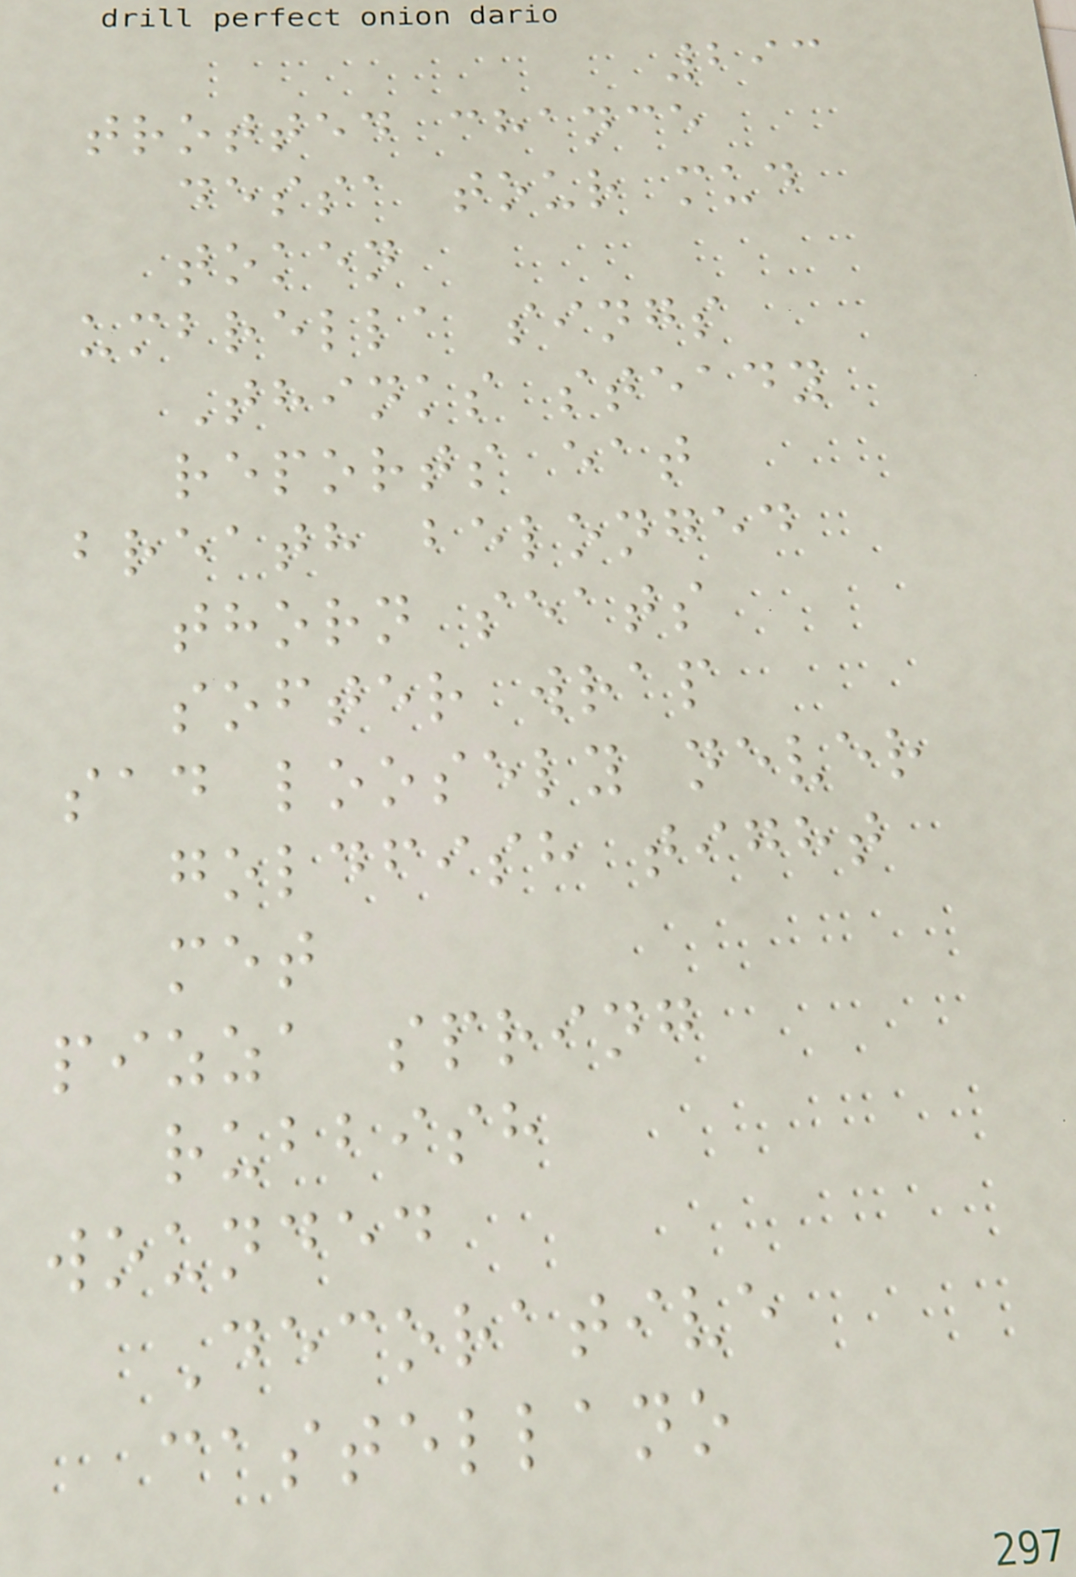293
trotted chance
dessa tour mud
token
umbrella sings
Thinks steady
reports eat
breath belonged
thorn seats
softer wrap
sad loosely never
goldfish tight
met
pizza spring
rubbish
wounded
Decorative
castellano
